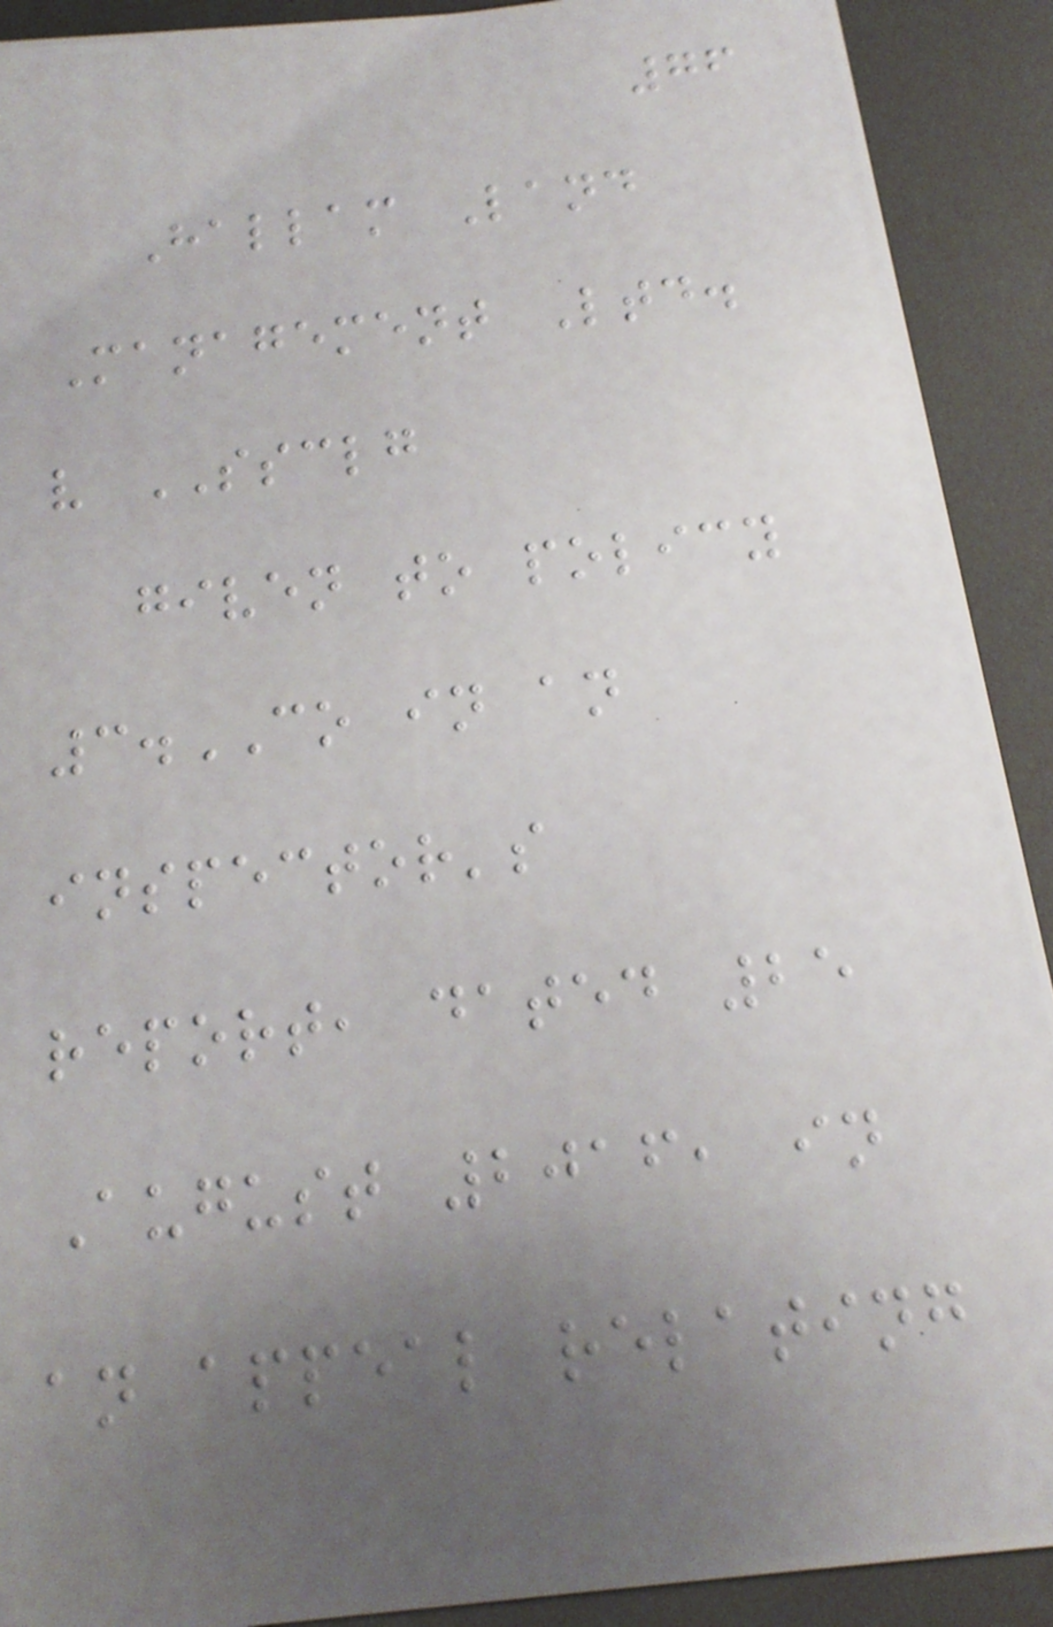76
Hallam Land
Management Ltd.
v SSCLG
given to policy
3.CO in an
inspector's
report, dated 25
August 2016, in
an appeal relating
